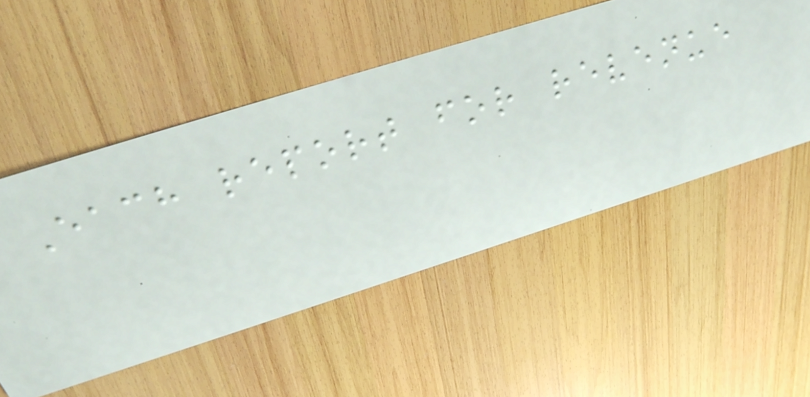Each report for revenue
